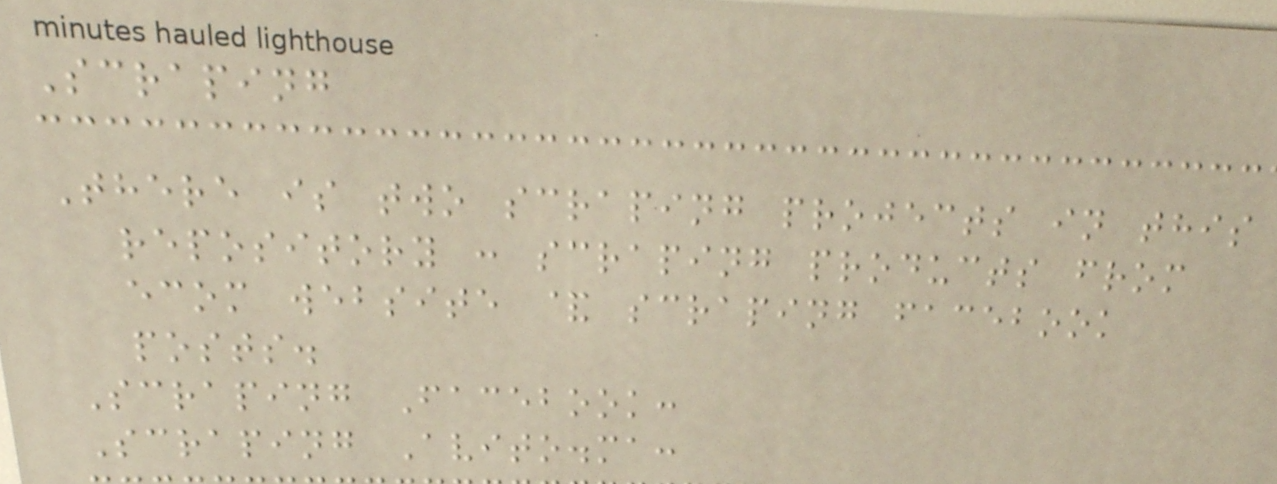Scraping
There is two scraping projects in this
repository : scraping products from
ecom website & scraping facebook
posts.
Scraping Facebook:
Scraping Avito.ma:
